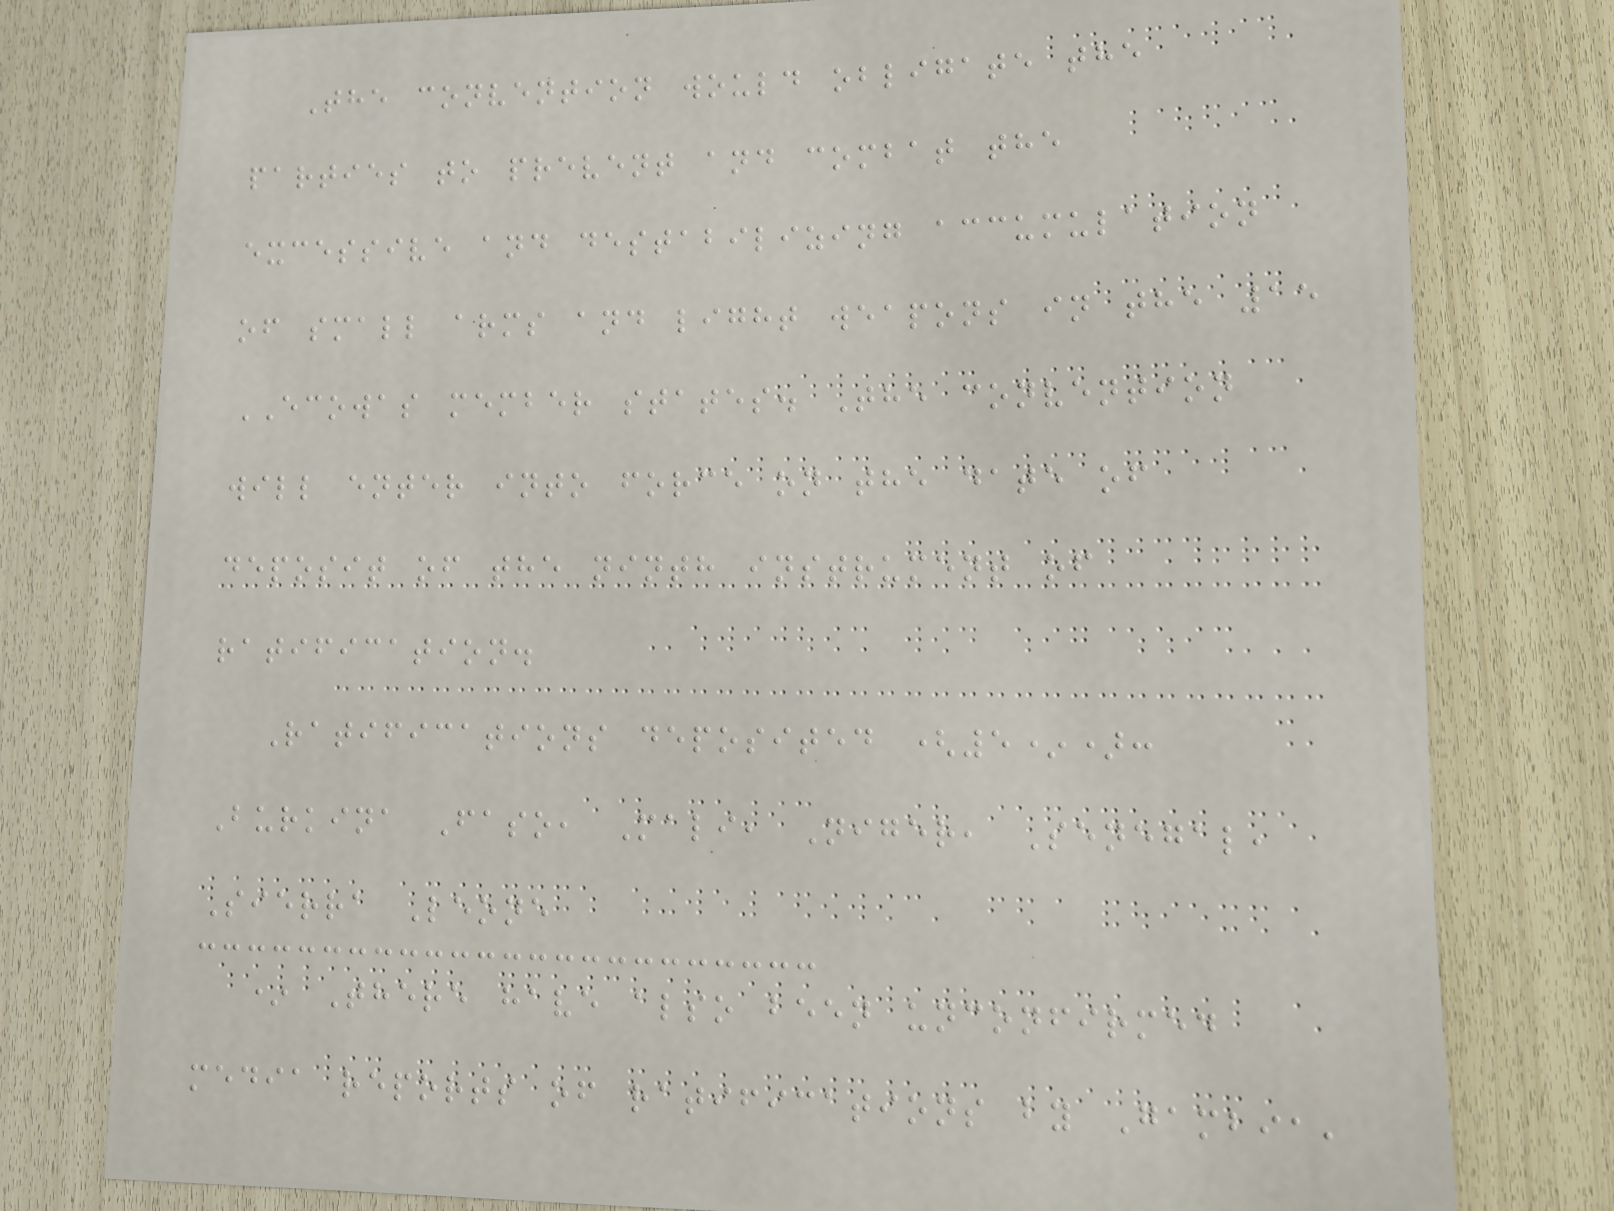The convention would obligate the
parties to prevent and combat the
excessive and destabilizing accumulation
of small arms and light weapons in the 15
ECOWAS member states. The convention
will enter into force on the date of
deposit of the ninth instrument of
ratification.
Ratifications deposited (5*):
Burkina Faso, Mali, Niger, Senegal,
Sierra Leone
* There have also been unconfirmed
media reports of ratifications by Gambia,
